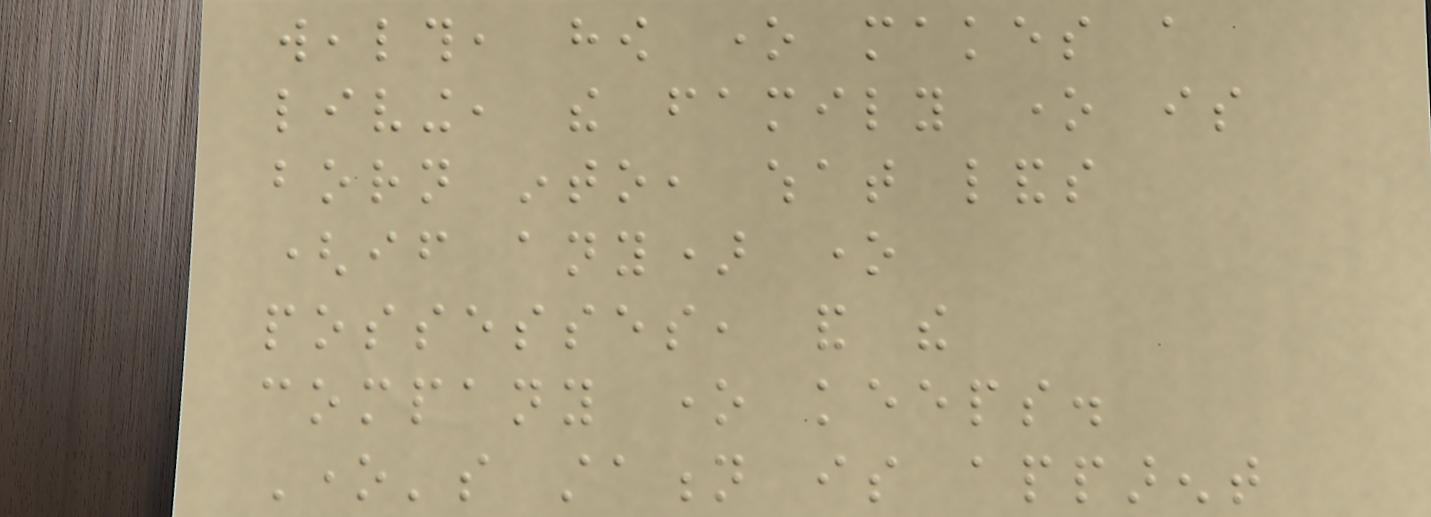wealth, how one makes a
living, the family one is
born into, what lands
(if any) one
possesses, and the
company one keeps.
One's station is apparent
